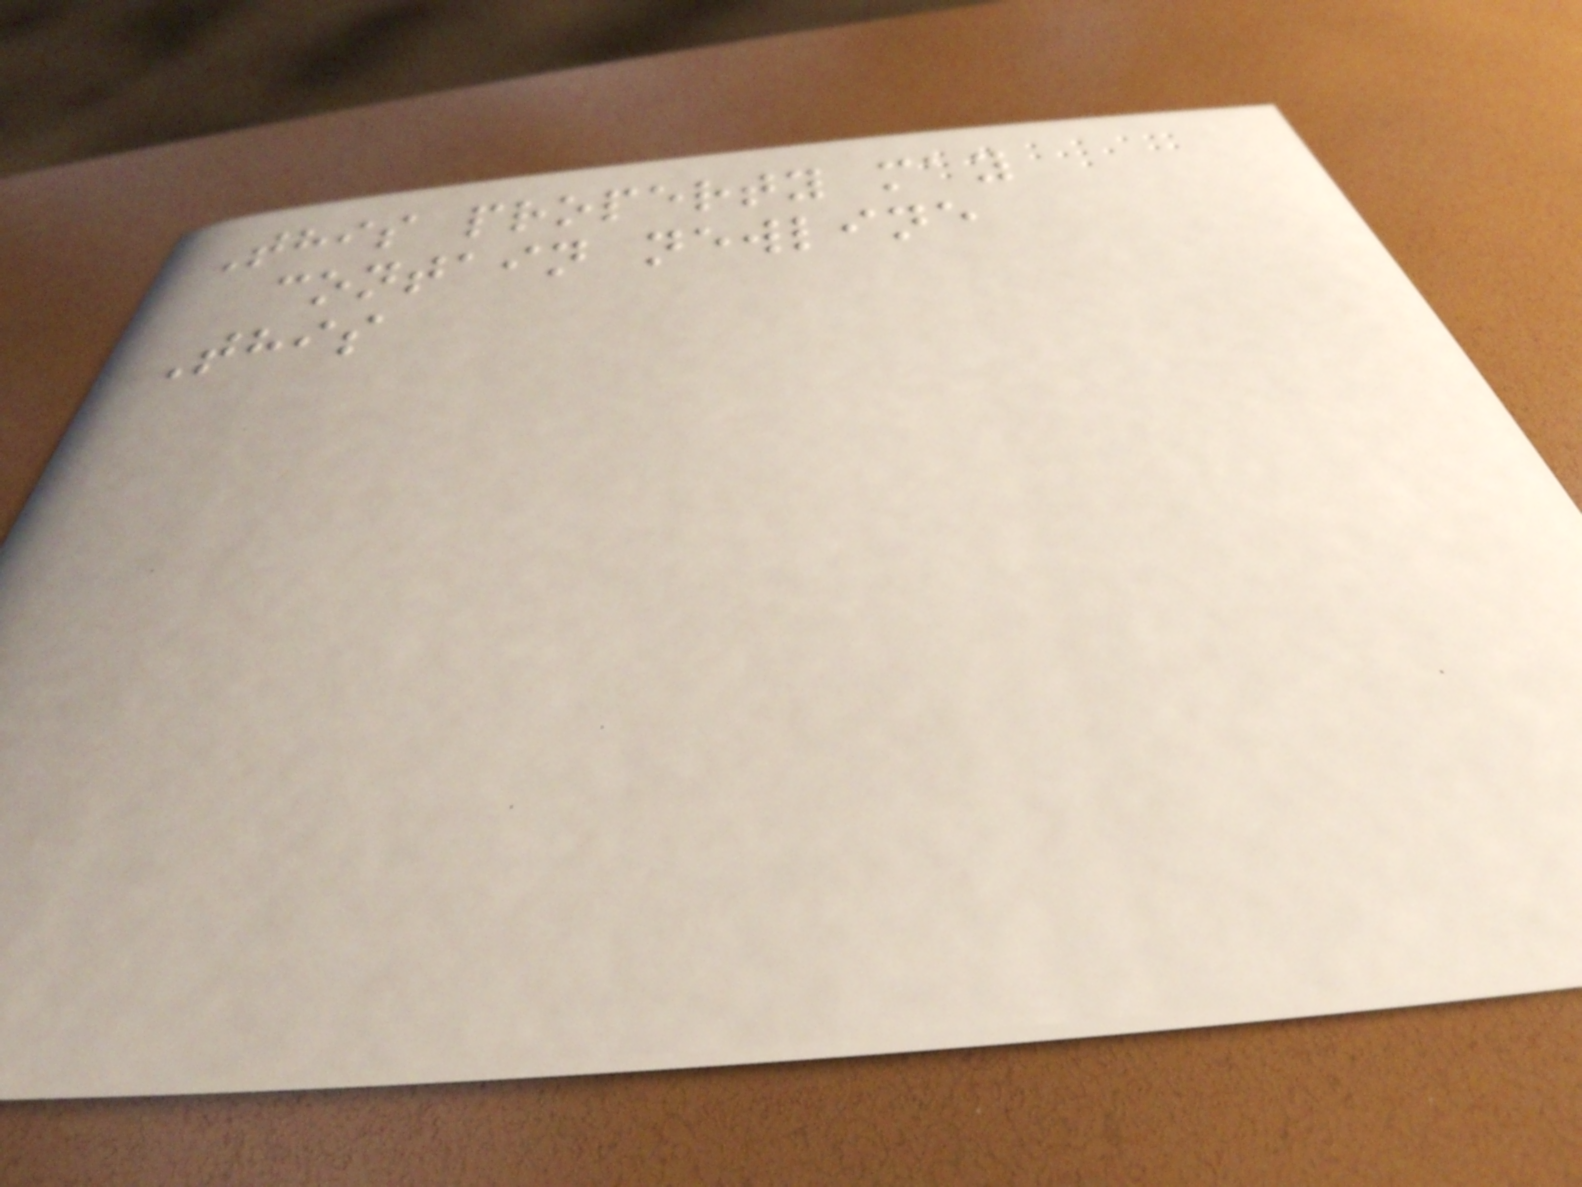This property may
contain newline
This
